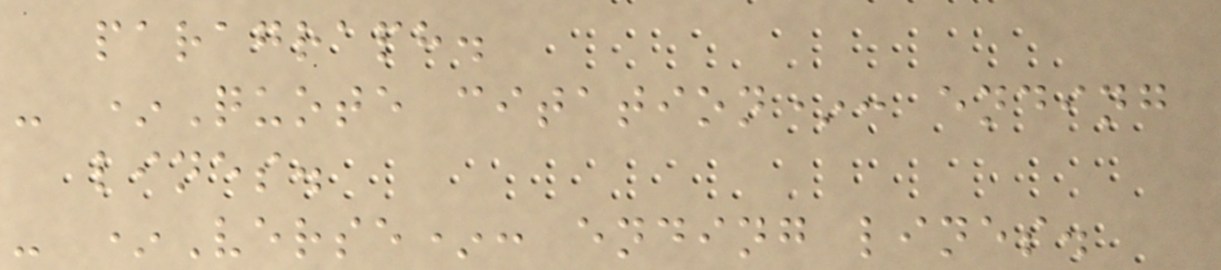paragraph.
- *Quote citation*: ending
lines.
- *Verse*: ending lines.
